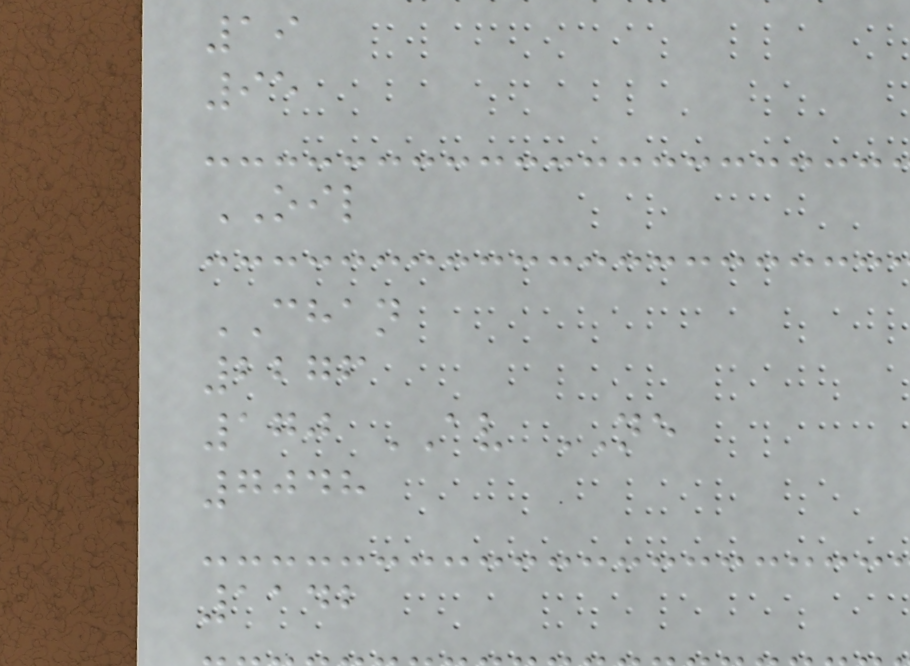19
95
OIL
CHAN
2276
170 AV NE
7048
1142
